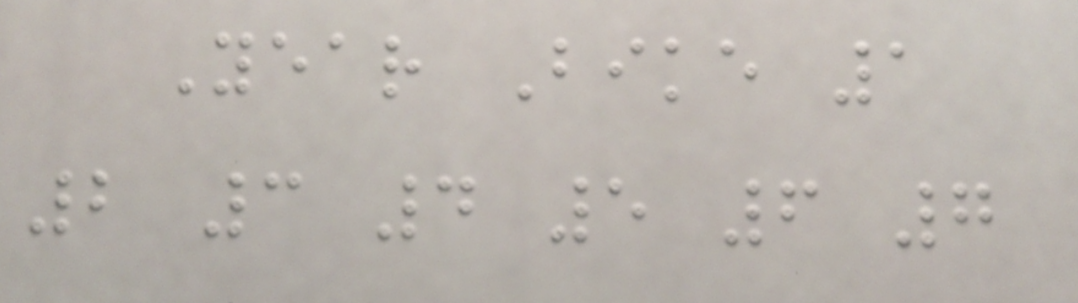Year Bike 1
2 3 4 5 6 7
